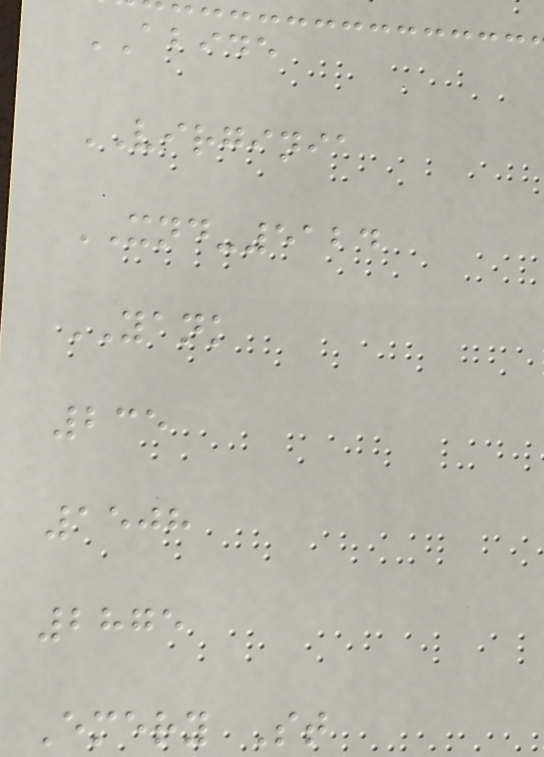ABIDE
VIRGINIA
XND-5124
YANK
235
1508
2875
Emery St
